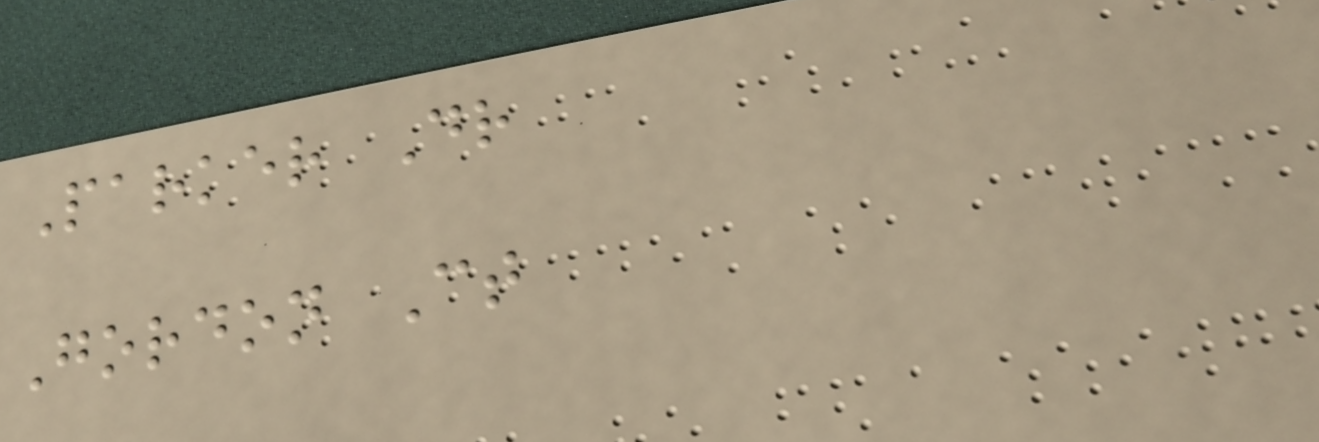Parker Dr
Gordon Ct
